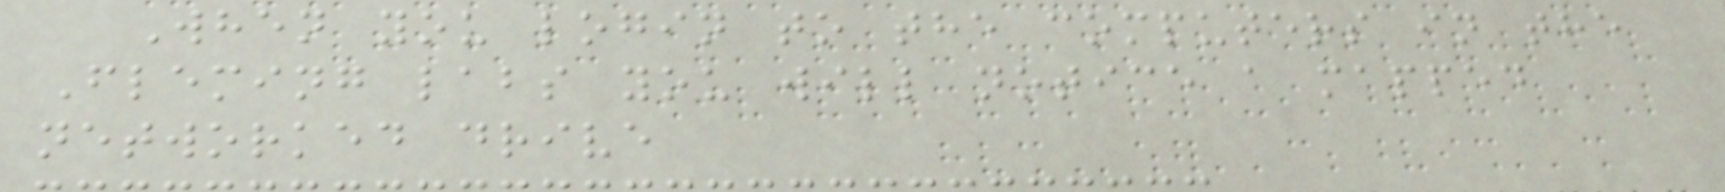When you login to the computers in the
Fleming labs you will notice a mapped
networked drive
